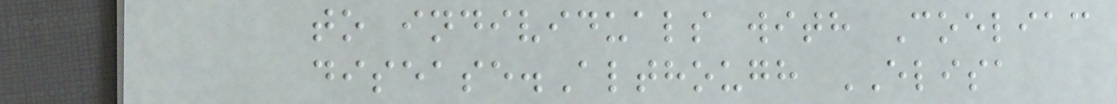to individuals with Coeliac
disease.Although ELISA
